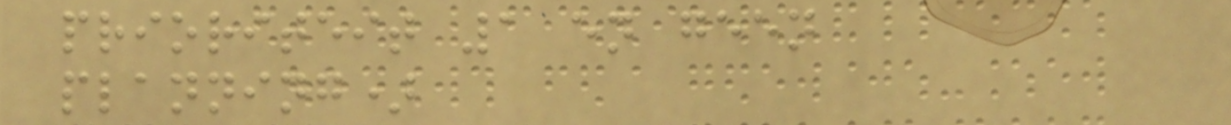prioriteit 1 en geen
planning)
